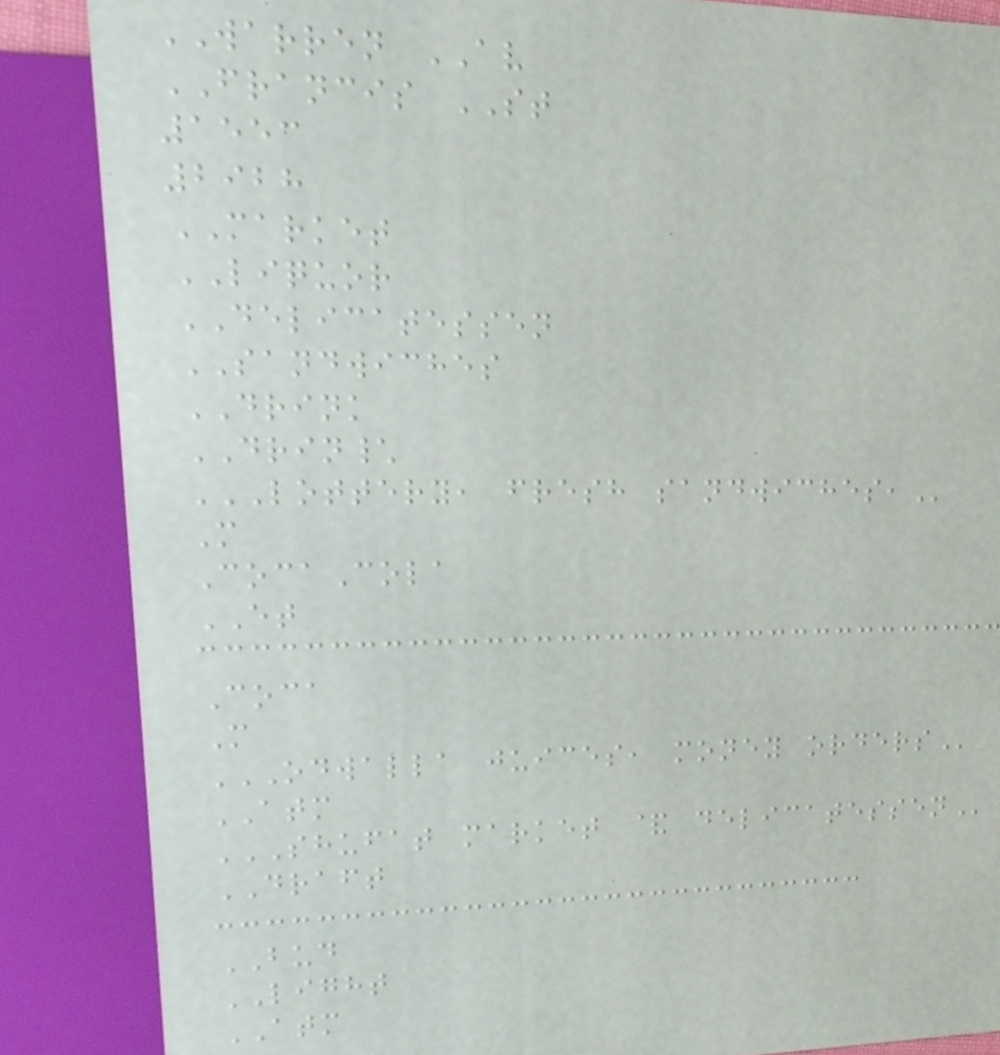WARREN AV
FRANCIS ST
1553
2928
MARKET
LIQUOR
DELICATESSEN
SANDWICHES
DRINK
DRIN\
LOTTERY, FRESH SANDWICHES,
M
CocaCola
ET
Coca
M
ODWALLA JUICES, MONEY ORDERS
ATM
SHUFAT MARKET & DELICATESSEN
DRAFT
BUD
LIGHT
ATM
